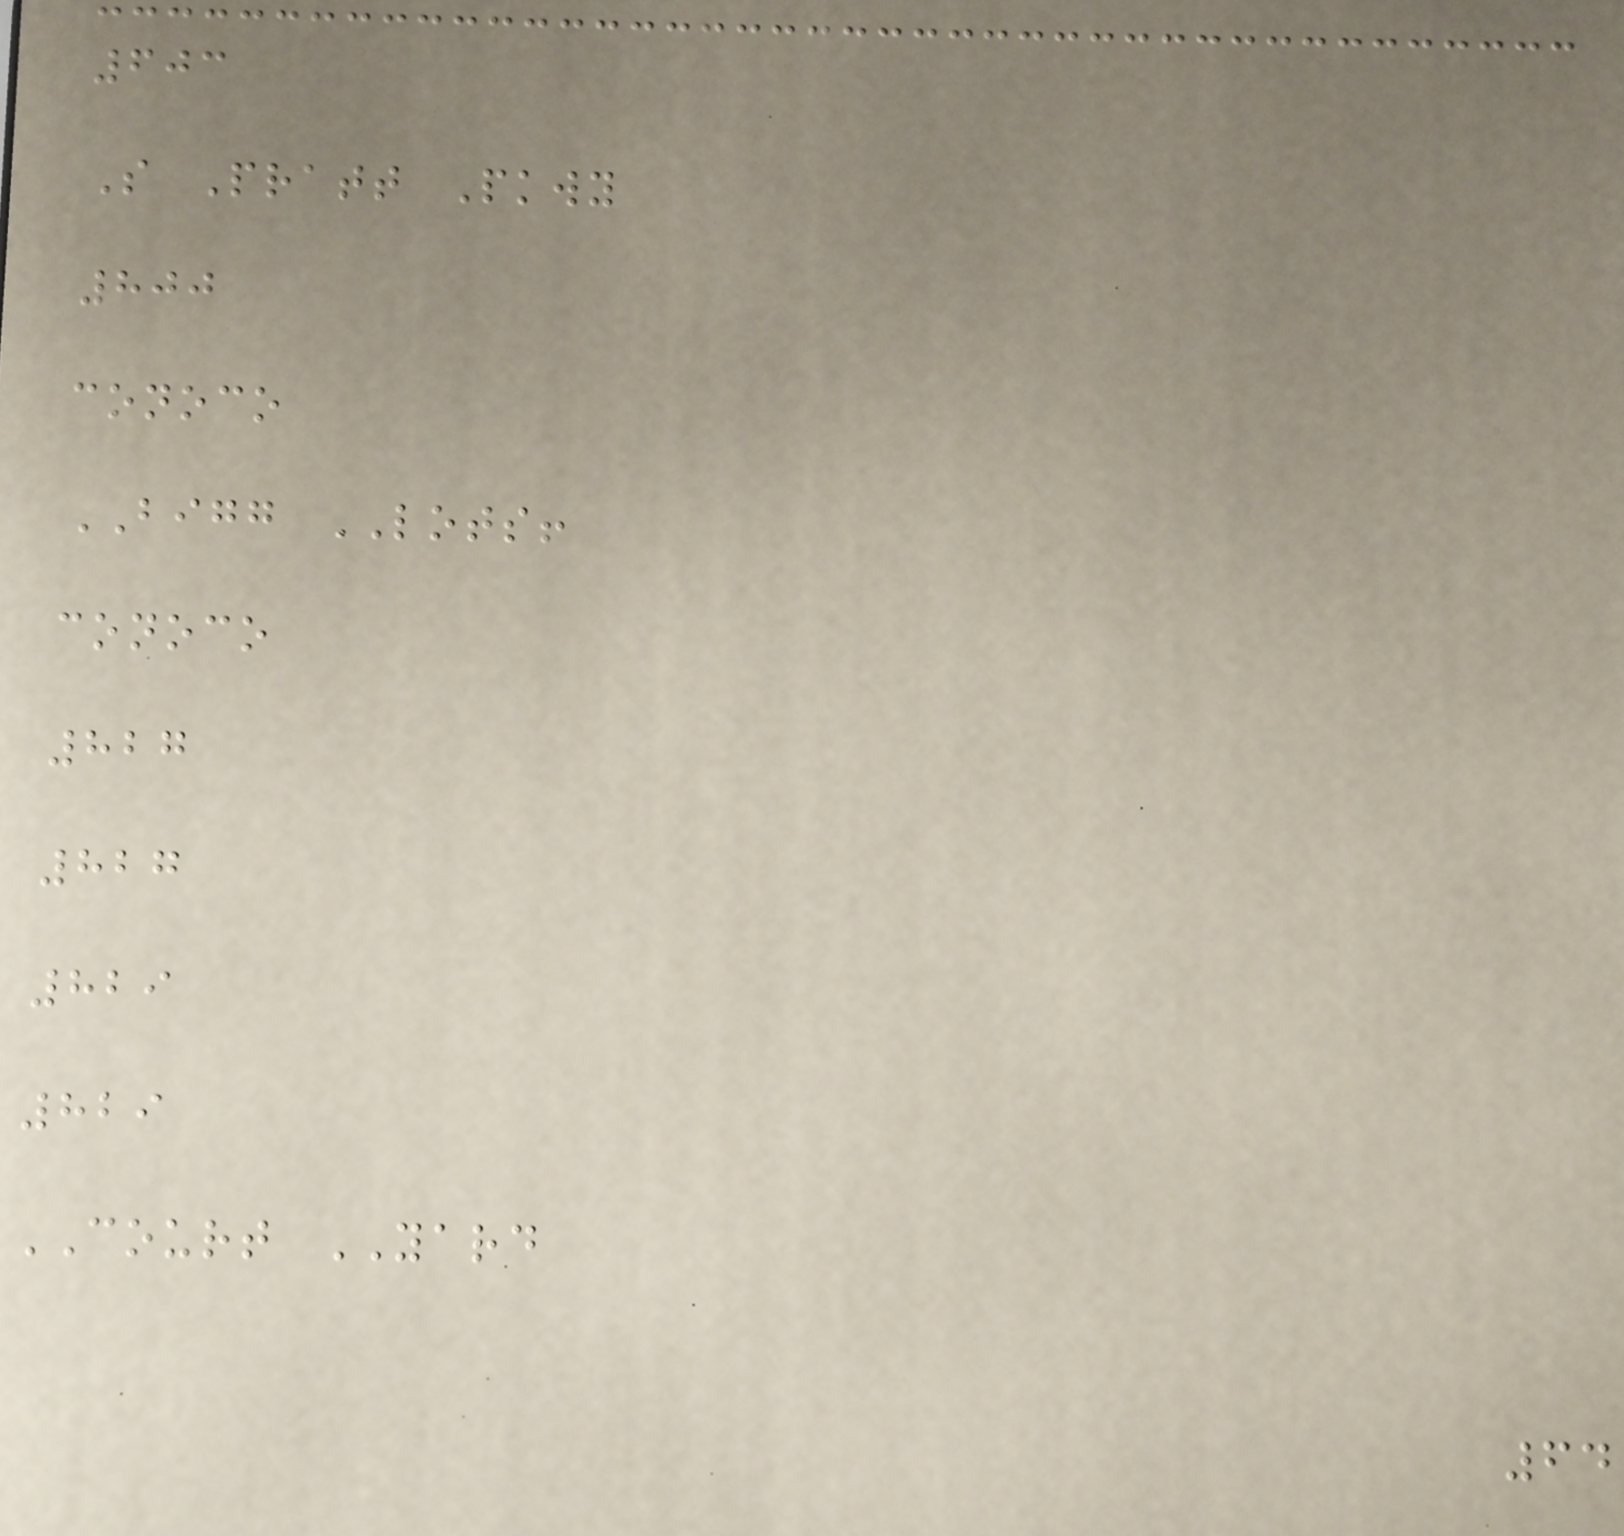603
S Pratt Pkwy
800
conoco
BIGG LOTS!
conoco
827
827
829
829
COURT YARD
64
